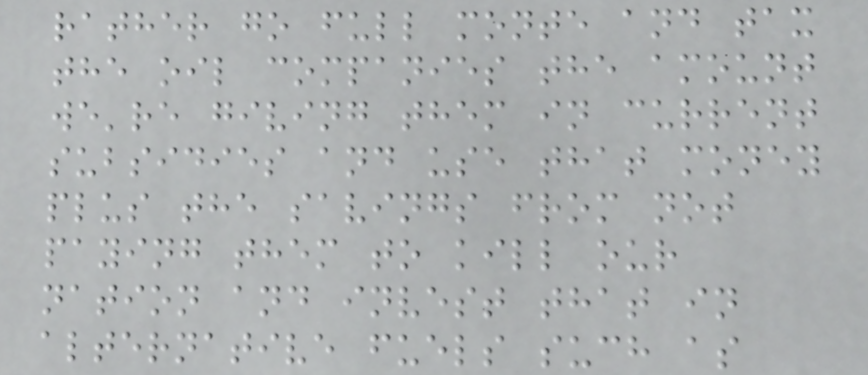rather go full monte and tax
the oil companies the amount
we're giving them in current
subsidies and use that money
plus the savings from not
paying them to kill our
nation and invest that in
alternative fuels such as
